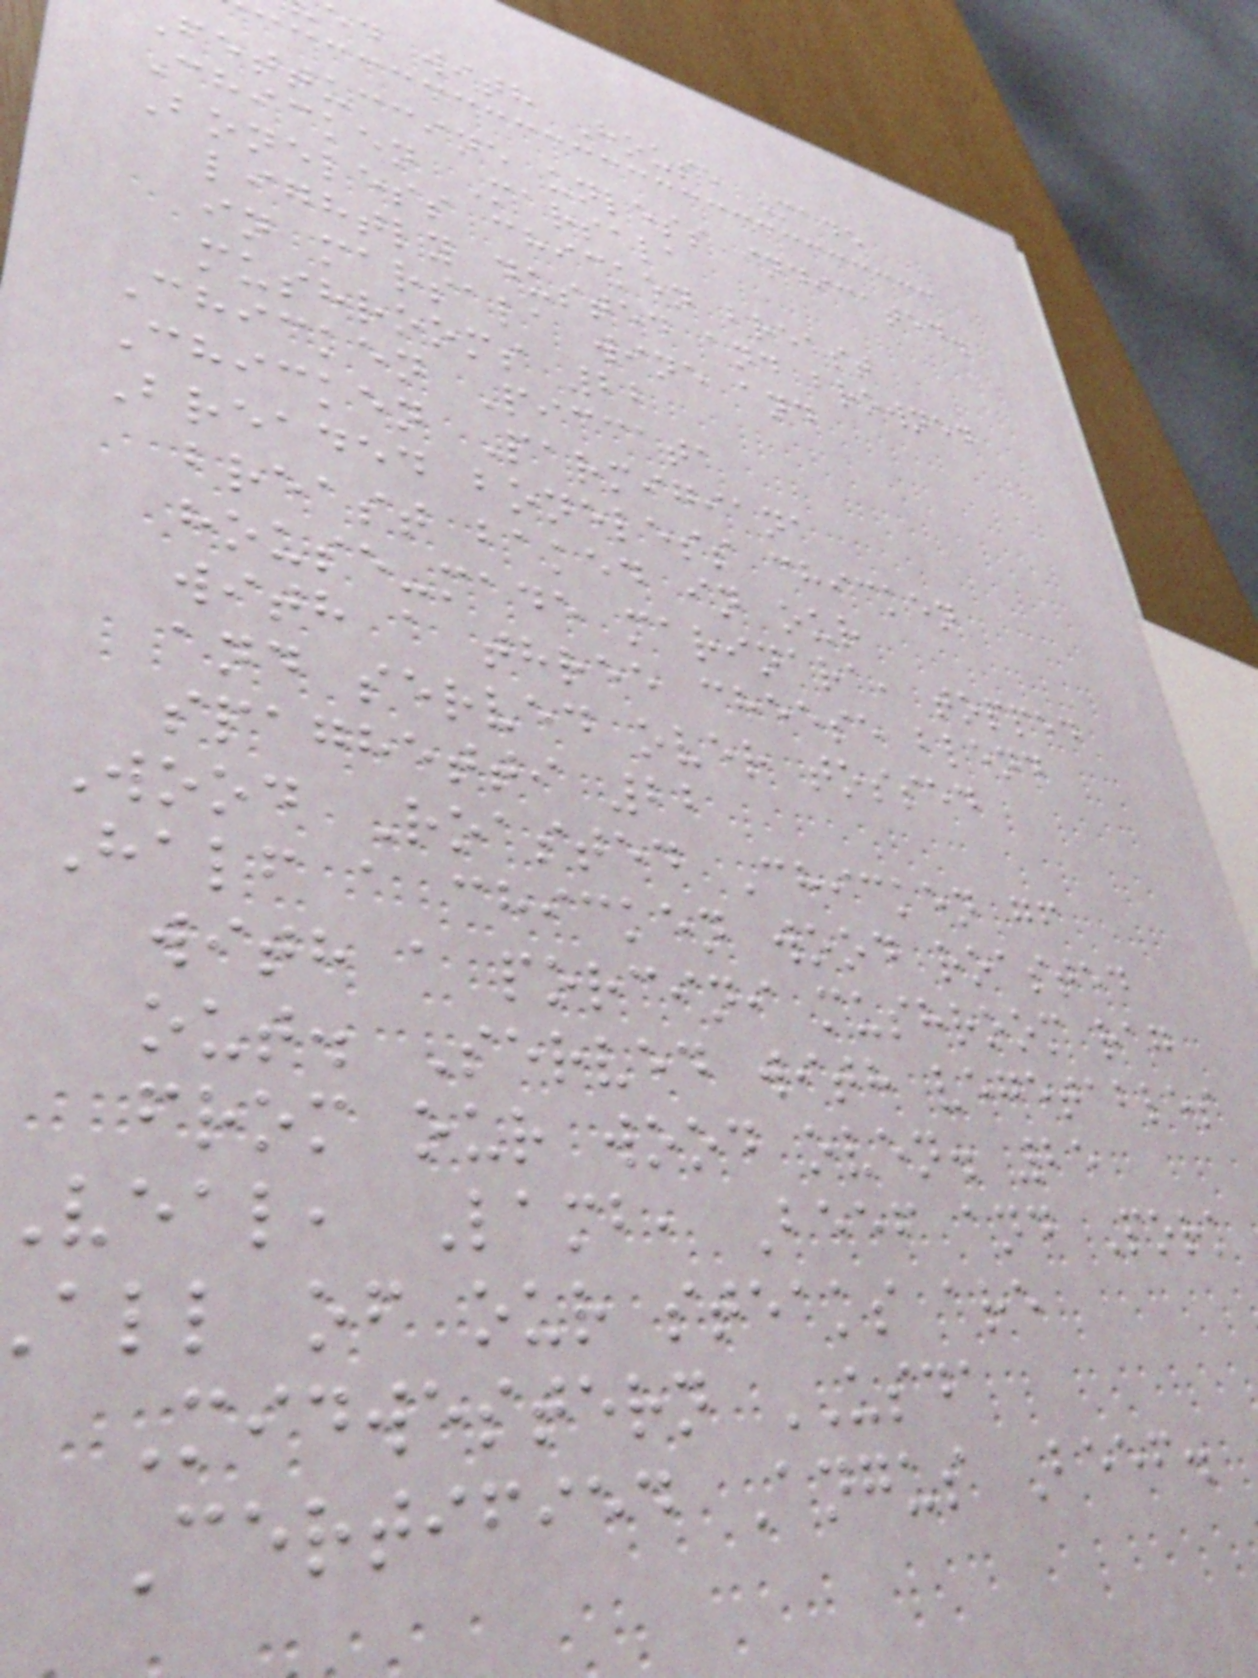ed with House Made
fettuccine unless indicated.
Chicken Marsala
Boneless chicken breast
lightly dusted and browned
in marsala wine and
mushrooms 22
Chicken Piccata
Chicken Parmigiana
Breaded boneless chicken
breast baked in our
house-made marinara, topped
with a three cheese blend
and served over tossed
spaghetti 22
Wood Roasted Chicken gf
Half a chicken wood roasted
with a porcini mushroom rag
out. Served with vegetables
from our wood oven. 25
veal, Lamb, Beef and Pork
all of our steaks are
Midwestern USDA
Certified Angus Beef.
